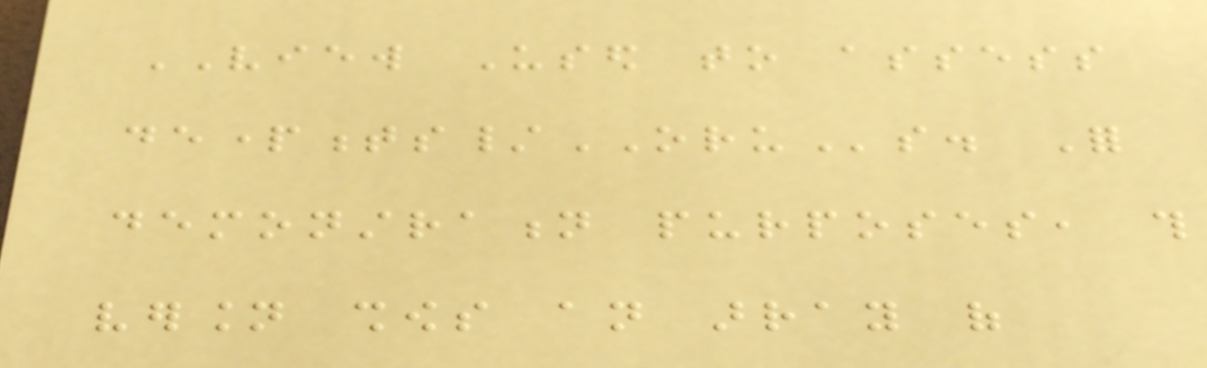VIEW Used to assess
departments/ORUs. For
demonstration purposes, this
version shows an array of
